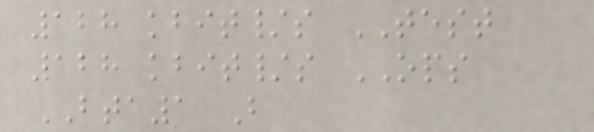128 kbit/s TEST
128 kbit/s OPS
BTA1 B
